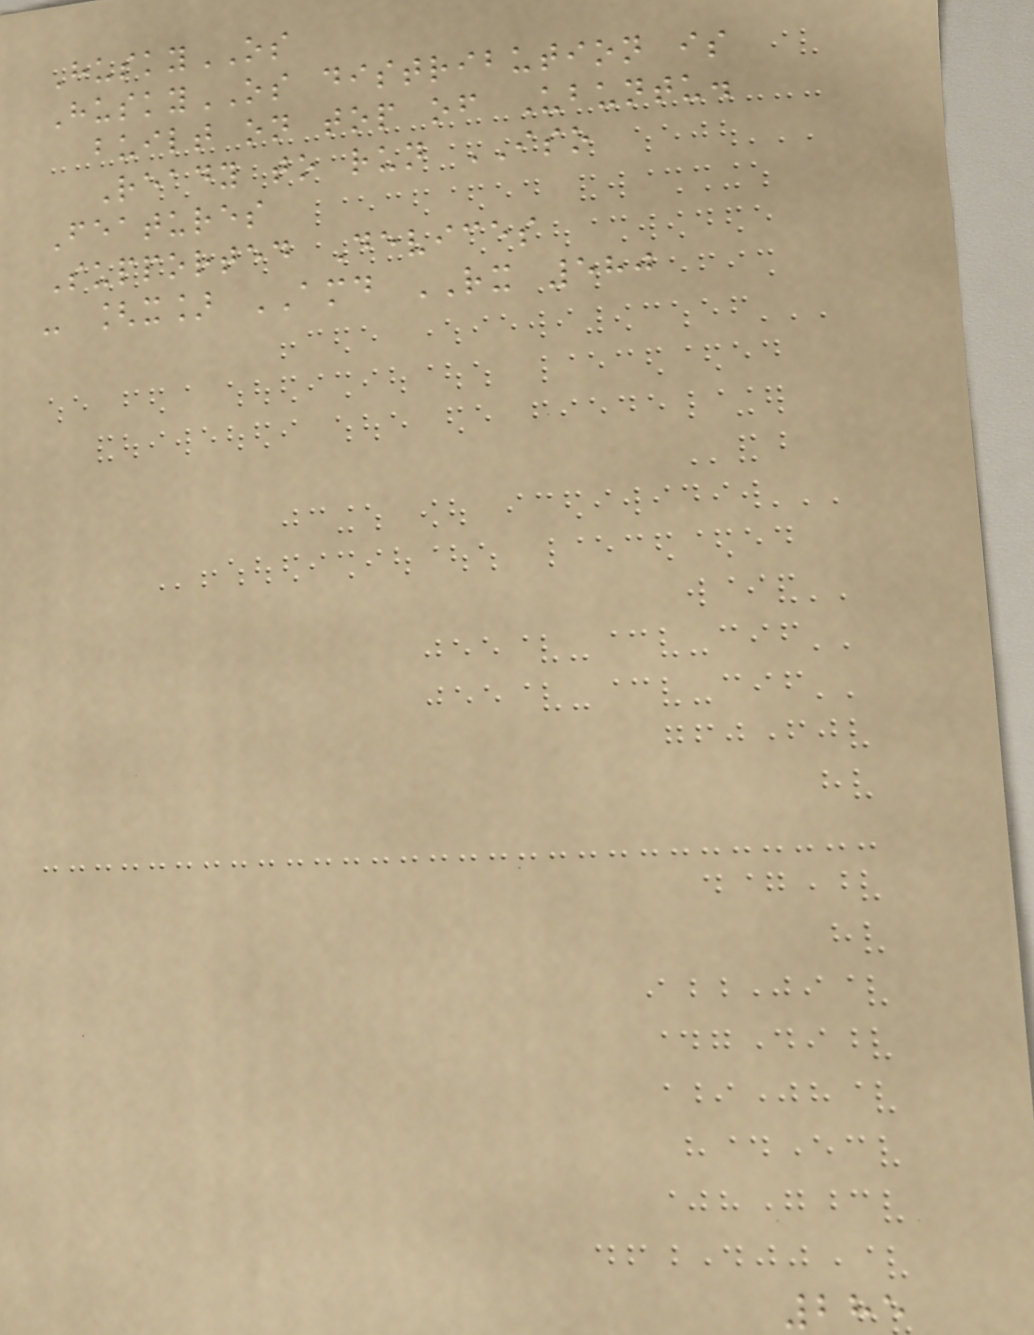HuskyOS
HuskyOS distribution is
built on top of Ubuntu.
Ready to run ISO
Features
Supported Devices
- [x] AMD RX 580
285
